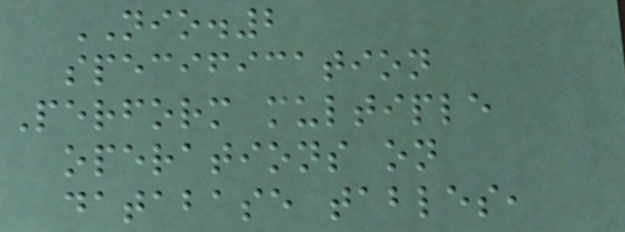NIO.2
specification
Perform multiple
operations on
database tables,
